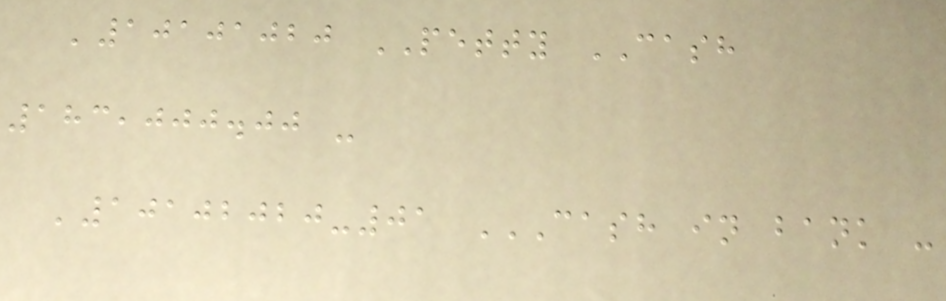'10101020 PETTY CASH
183,000.00 -
'10102020-01 CASH IN BANK -
